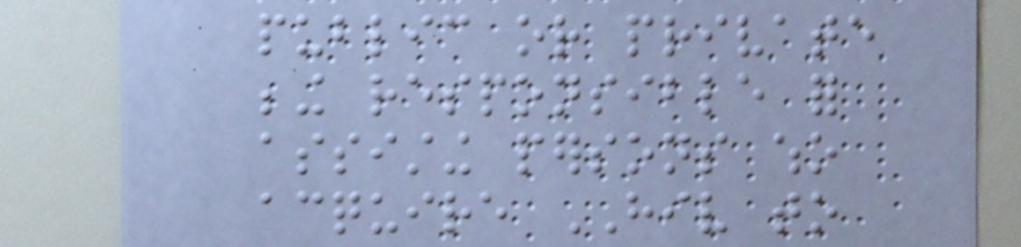public or private
being responsible for
assisting persons who
acquire HIV to
